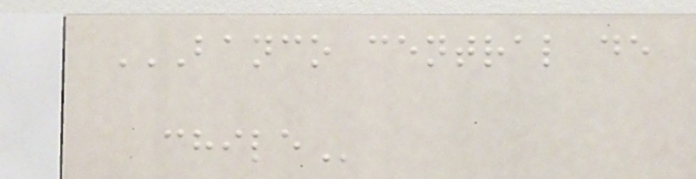BANCO CENTRAL DE
CHILE
